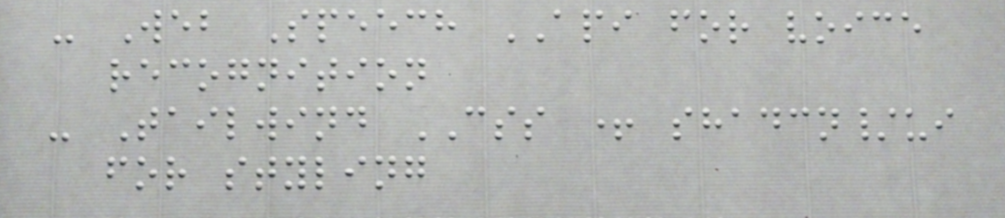- Web Speech API for voice
recognition
- Tailwind CSS + shadcn/ui
for styling
